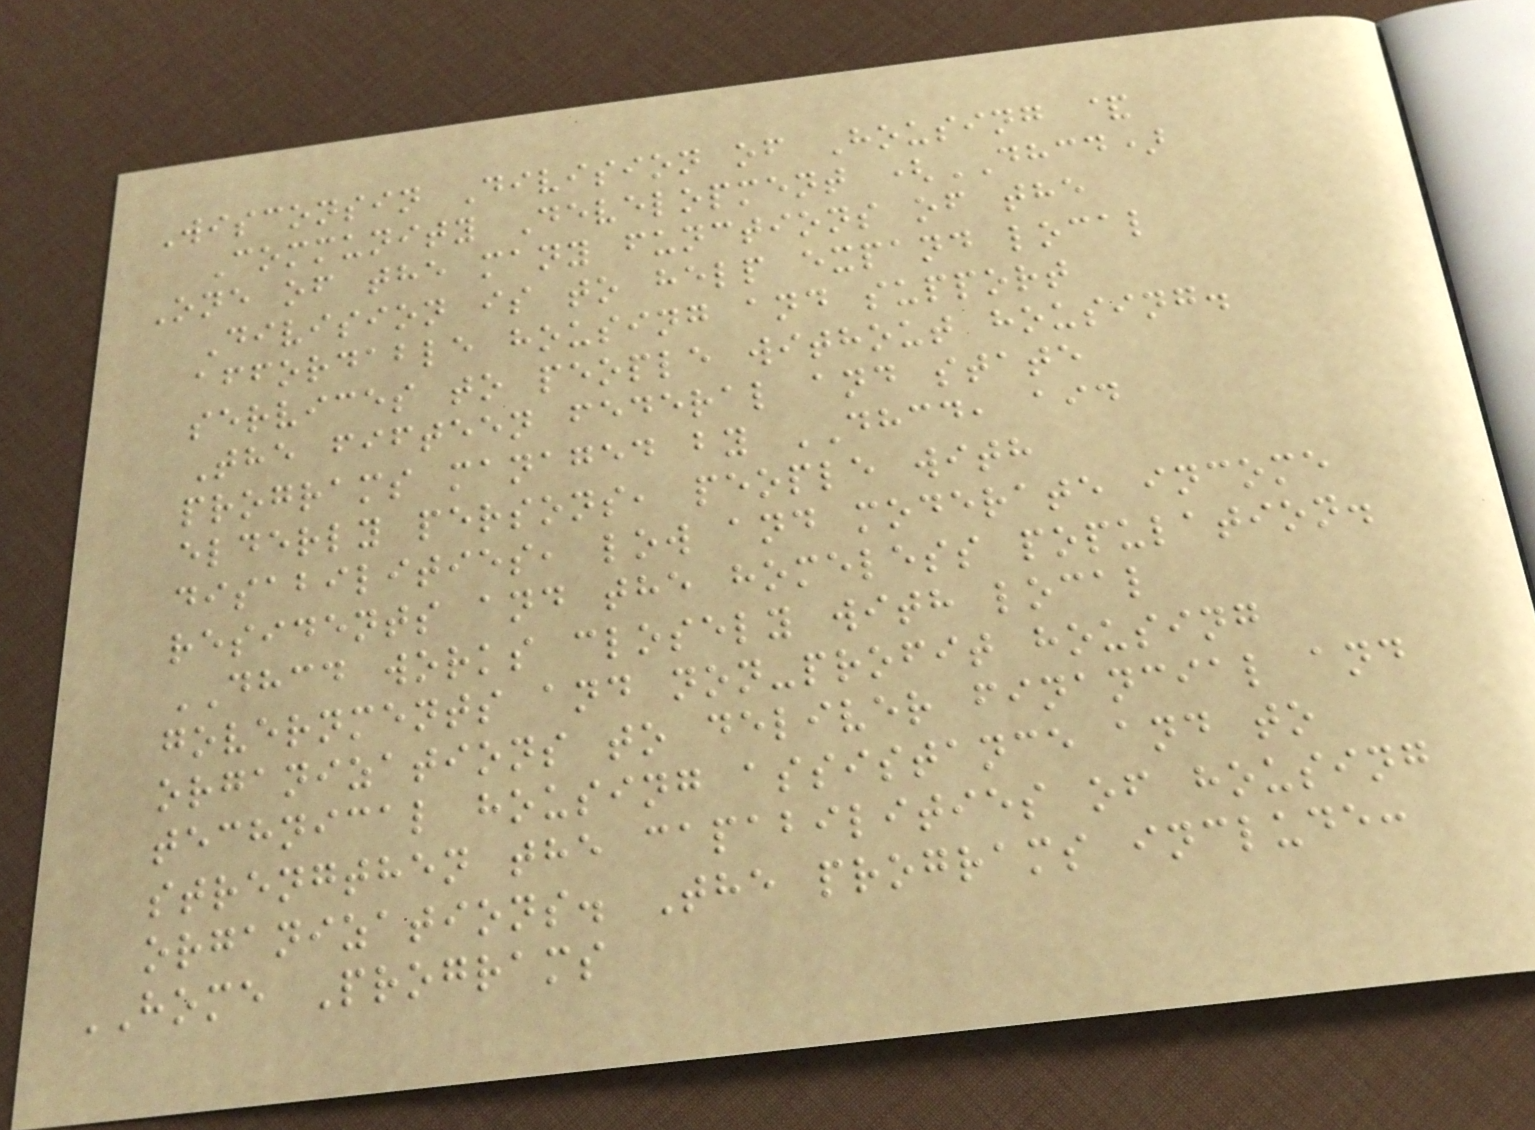Wisconsin Division of Housing &
Community Development (DHCD)
One of the many functions of the
Division is to help expand local
affordable housing and support
services to people without housing.
The fifteen federal and state
programs managed by DHCD, aid
elderly persons, people with
disabilities, low and moderate income
residents and the homeless population.
DHCD works closely with local
governments and non-profit housing
organizations to deliver financial and
technical housing assistance and to
strengthen the capabilities of housing
organizations. The programs include:
HOME Programs
